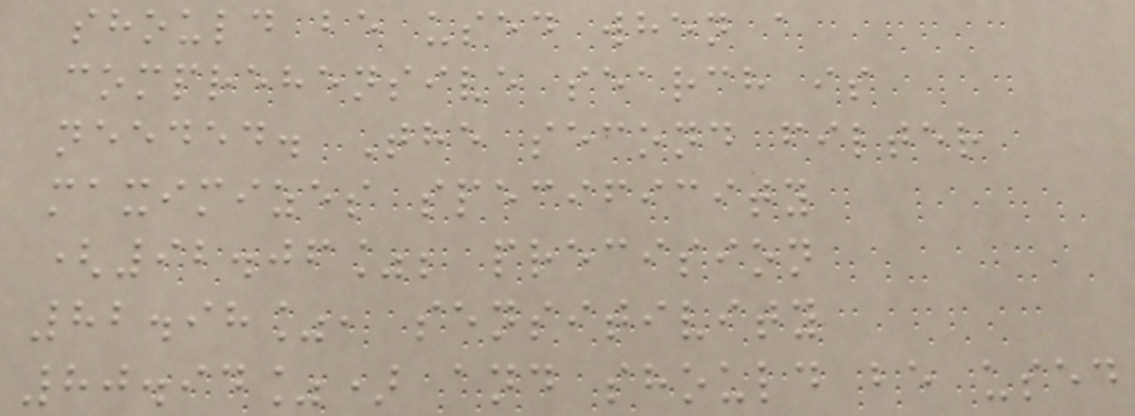should be used when a
comprehensive search is
needed. The second filter
maximizes specificity
(92.06%; precision
82.98%, sensitivity
80.94%) and should be used
